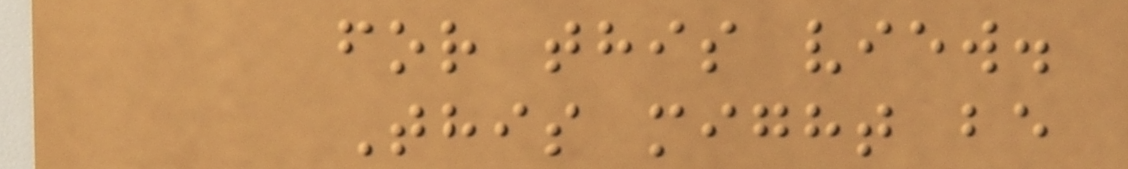for this view.
This might be
